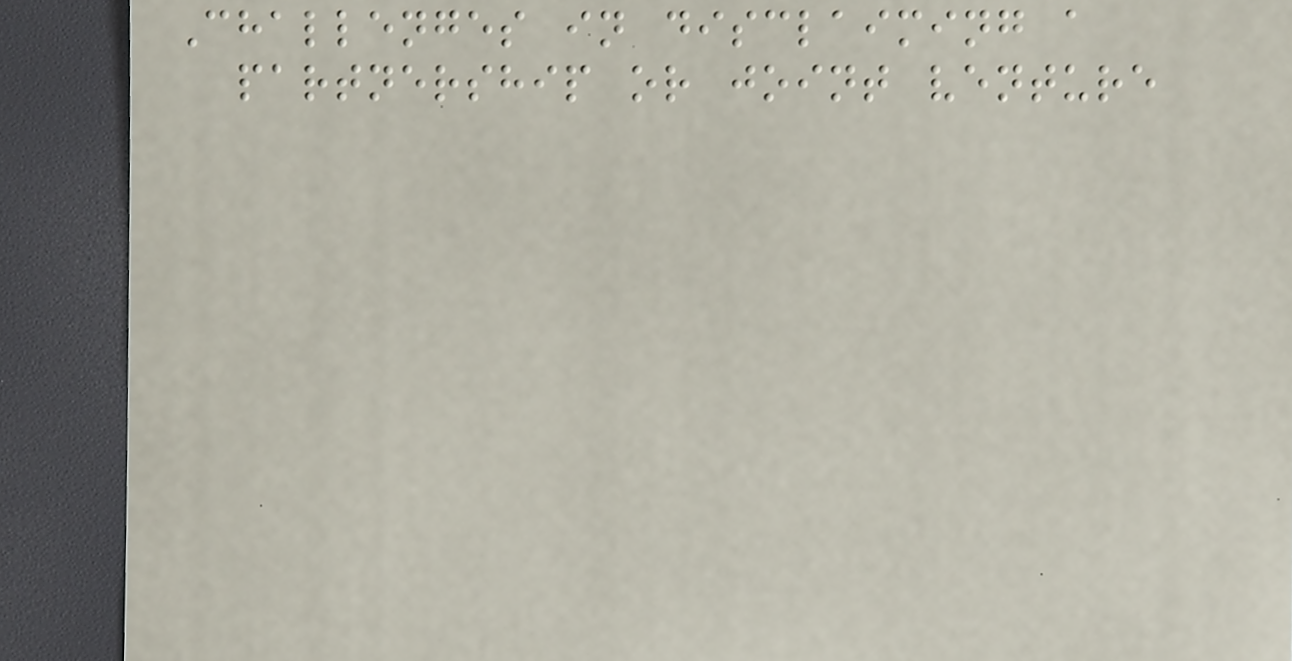Challenges in disclaiming a
partnership or joint venture
